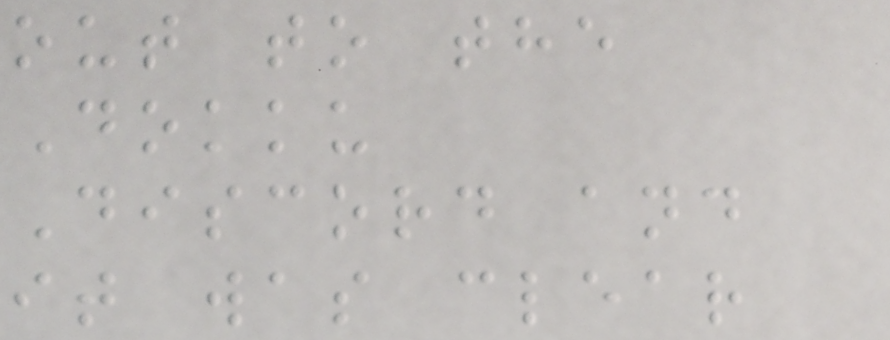out to the
Dokku
Discord and
it was clear
